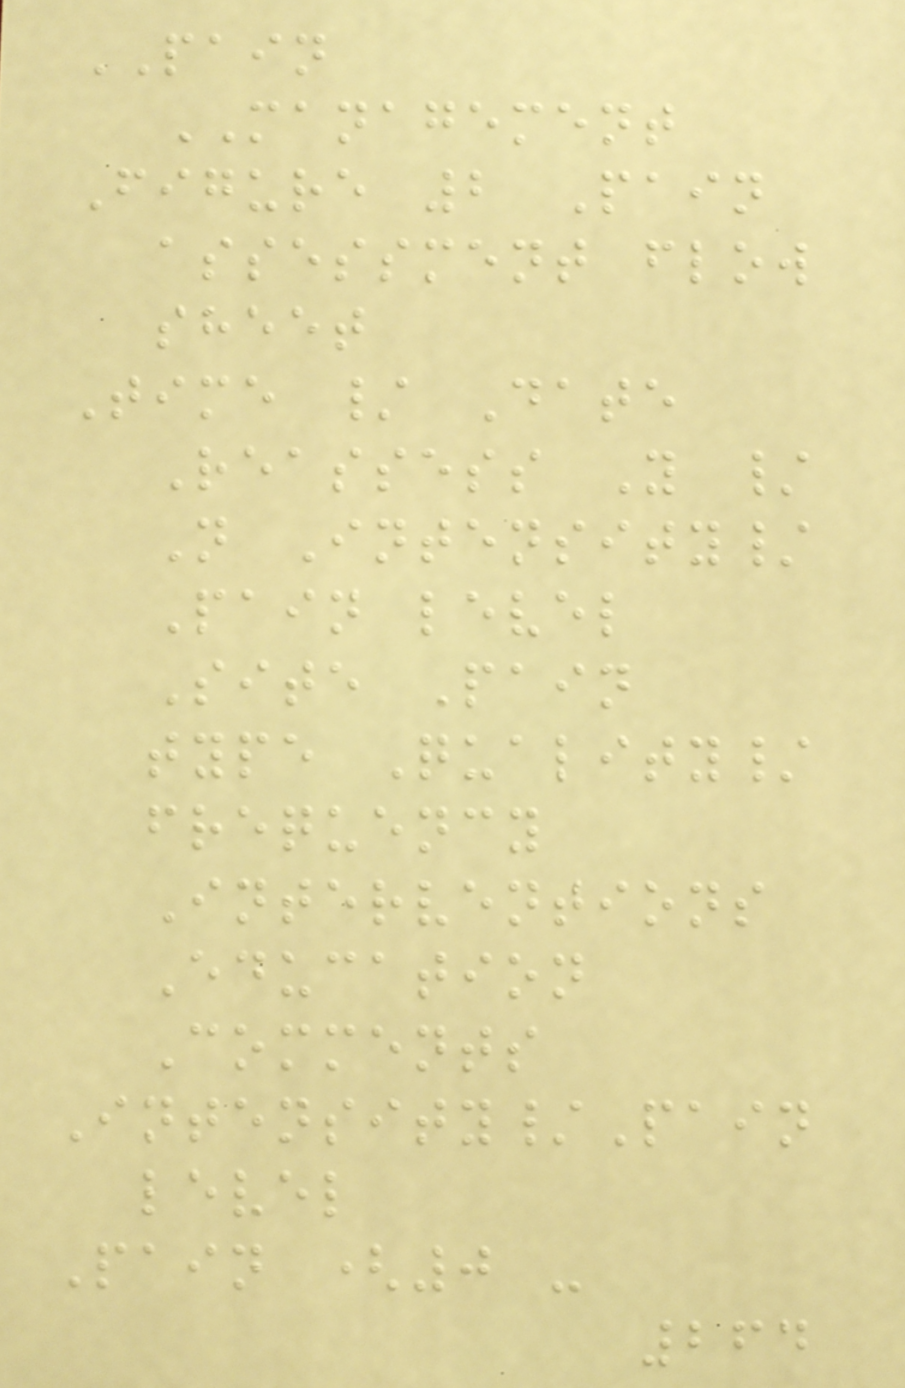PAIN
MANAGEMENT
Figure 2 Pain
assessment flow
sheet
Time / Date
Reassess Y /
N Intensity/
Pain level
Site Pain
type Quality/
frequency
Interventions
Education
Comments
Intensity/Pain
level
Pain (0 -
264
